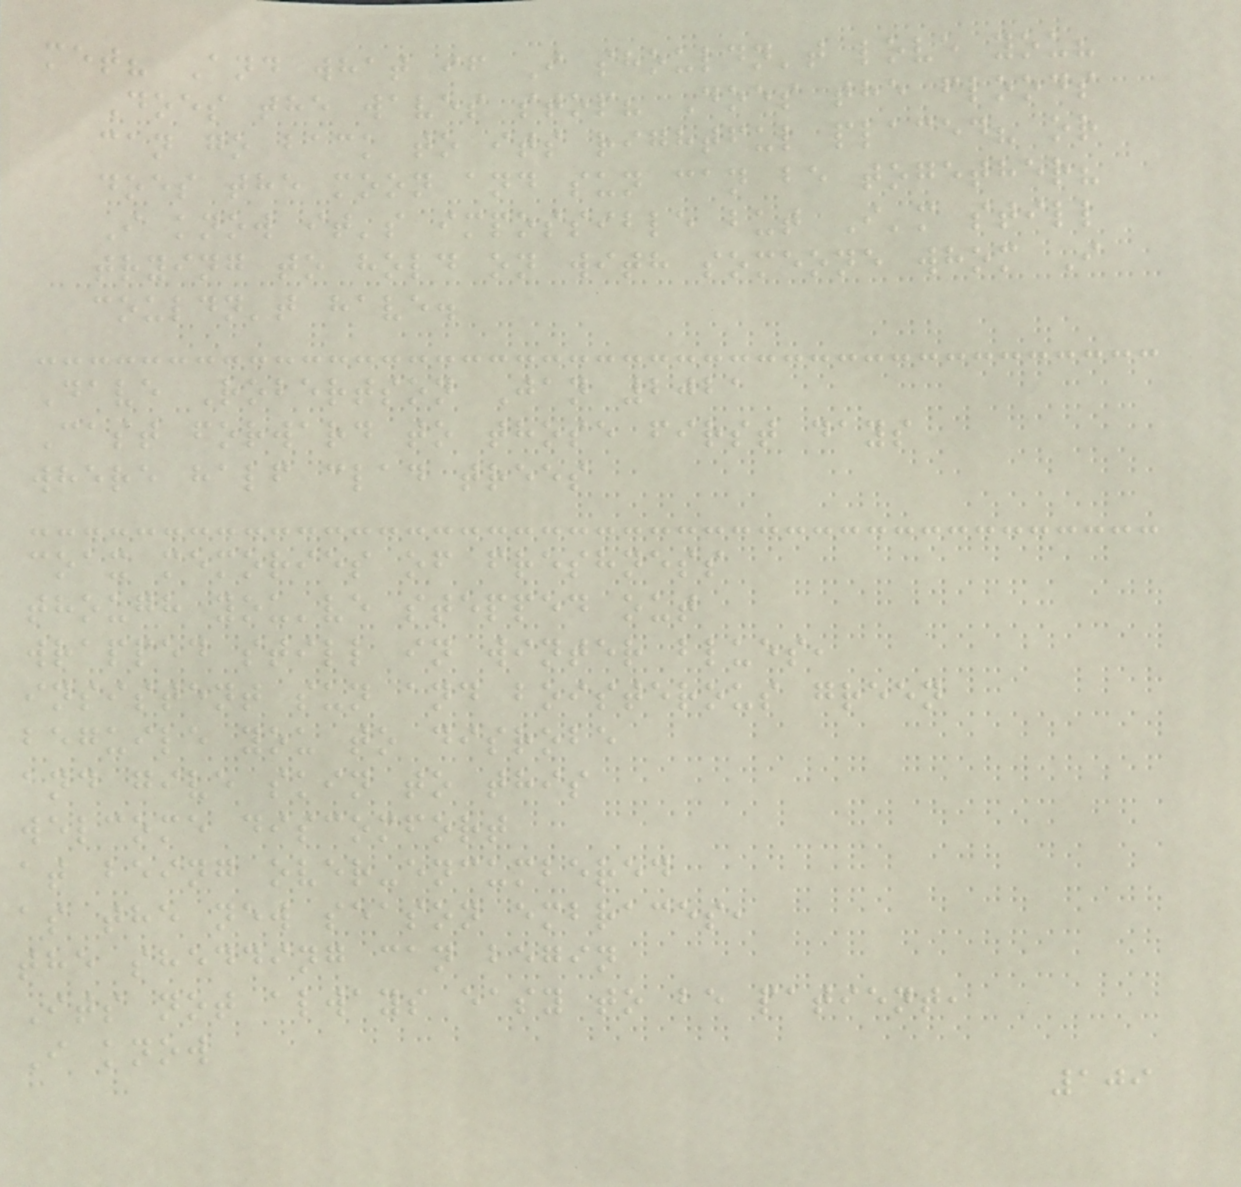met? And what if I shouldn't love you?
Does the waves stop? Does the floods
can go back to its rightful placed? or
does the moon and sun can be together?
I know it's impossible but I'm still
trying to hold on with someone whom I
couldn't have.
Dave Robertson Jan 2021
Cast forward to those first days
where half clad trees
coax memories of freshness
though you've stepped out
wrapped still in winter blues,
insistent sun and boisterous green
beguile you to disrobe
and give skin to this
welcome discomfort
at being over-encumbered
as the new season embraces,
the shedding can begin
Its not always easy to be patient,
I know
109
